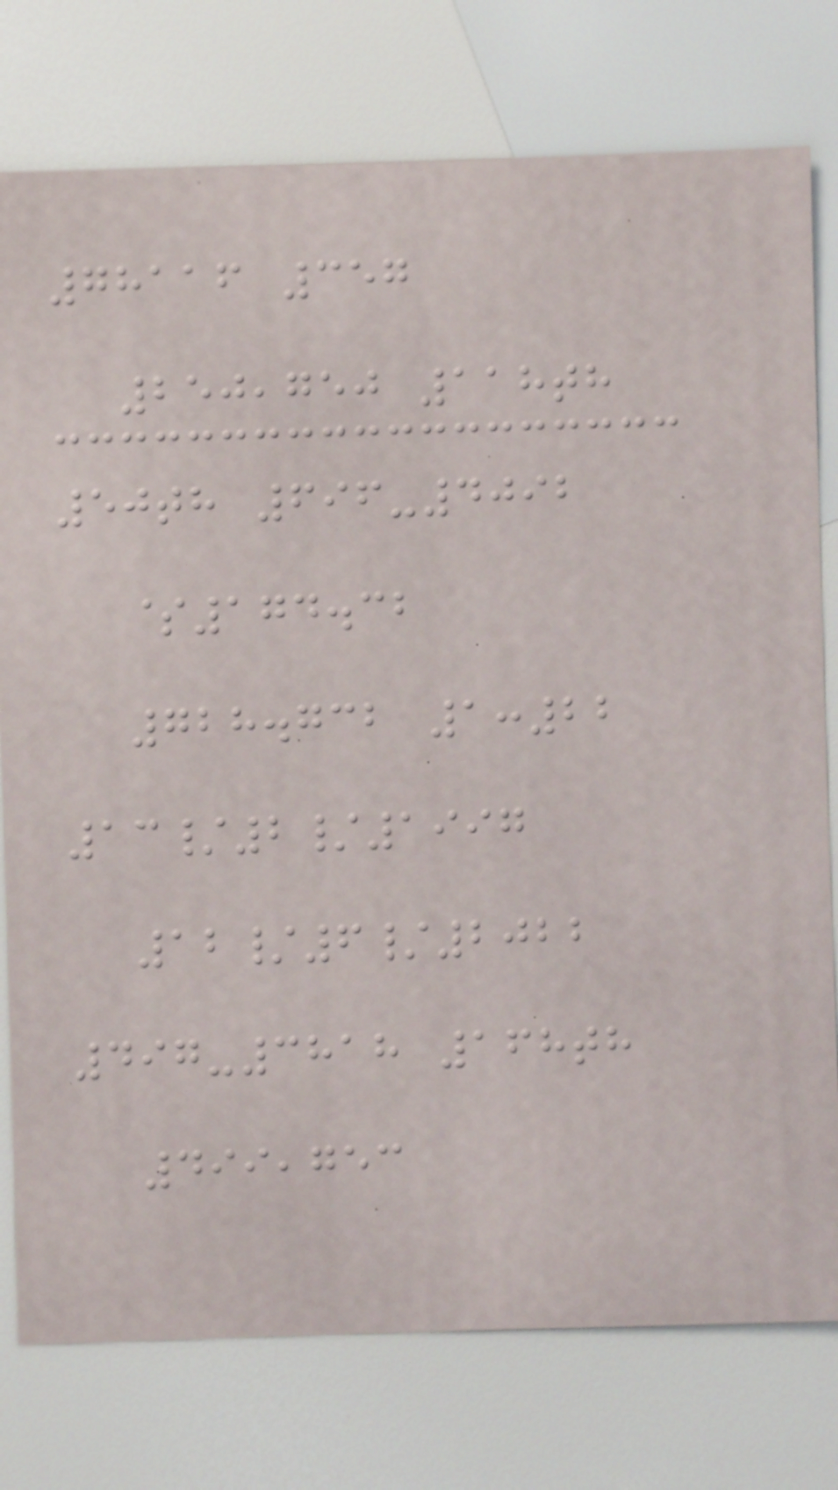78116 357
250,750 118th
50th 696-4092
$174.32
728.732 1:22
13/2/1997
12/6/2022
497-3818 168th
499,753
